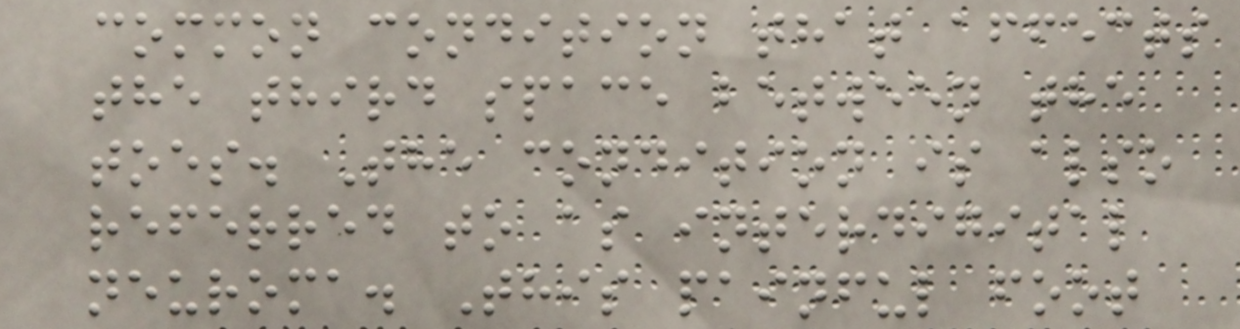common condition that affects
the third space between the
toes. The condition is also
referred to as interdigital
neuroma. This painful foot
